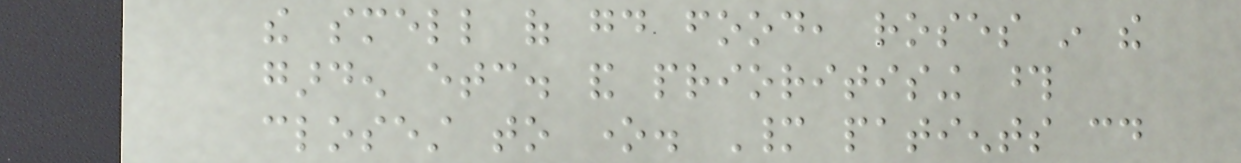the smell of good food, roses in the
garden etc. and prioritising those
closest to one. Many patients could
